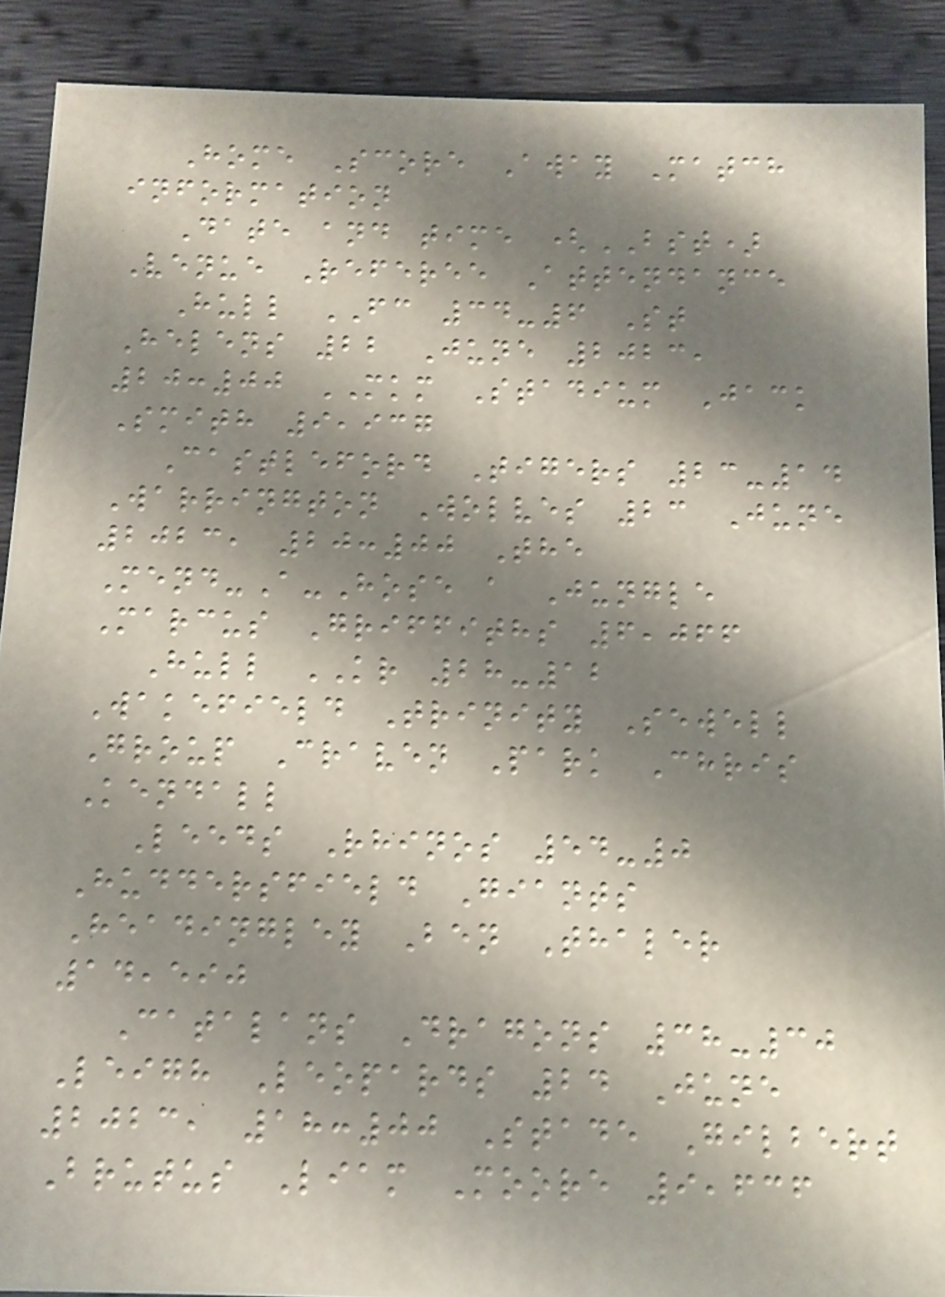Home Score Away Match
information
Date and time (BST)
Venue Referee Attendance
Hull FC 34-6 St
Helens 22 June 2023,
20:00 MKM Stadium Jack
Smith 9,937
Castleford Tigers 23-14
Warrington Wolves 23 June
2023, 20:00 The
Mend-A-Hose a Jungle
Marcus Griffiths 6,066
Hull KR 28-12
Wakefield Trinity Sewell
Group Craven Park Chris
Kendall
Leeds Rhinos 54-0
Huddersfield Giants
Headingley Ben Thaler
14,590
Catalans Dragons 38-30
Leigh Leopards 24 June
2023, 18:00 Stade Gilbert
Brutus Liam Moore 9,636
